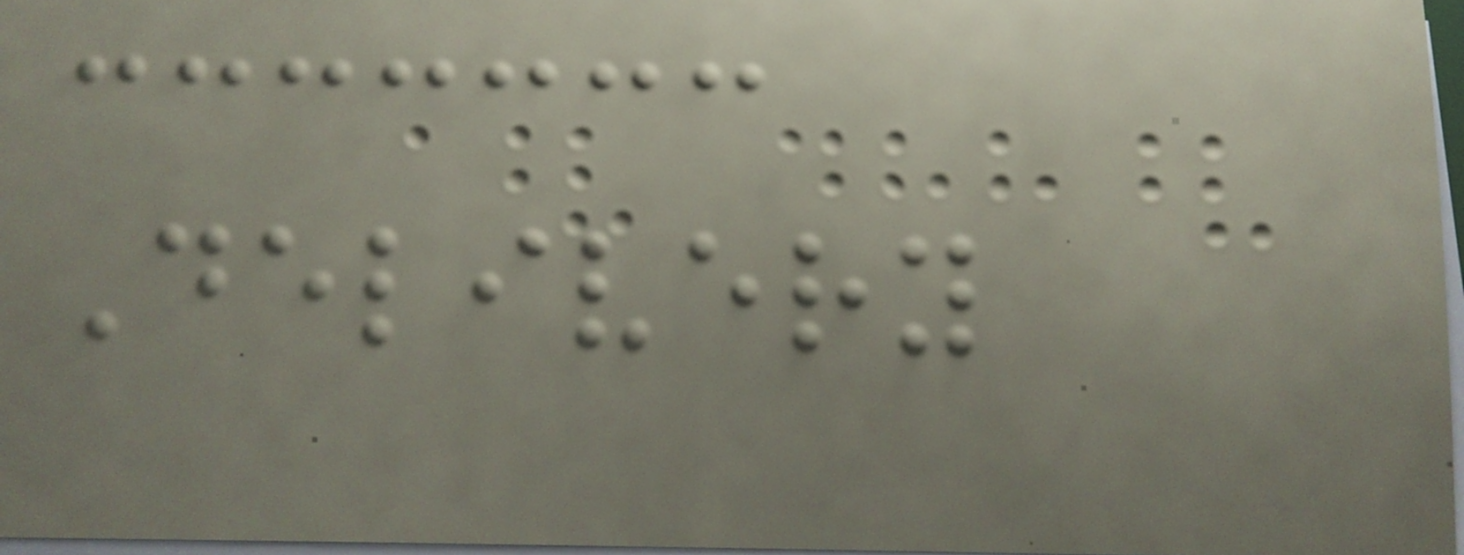Delivery
